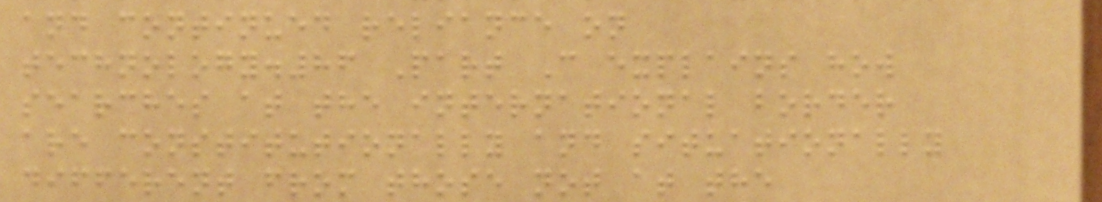and continued reliance on
technology.86 Part C explains how
searches at the international border
are constitutionally and situationally
different from those not at the
